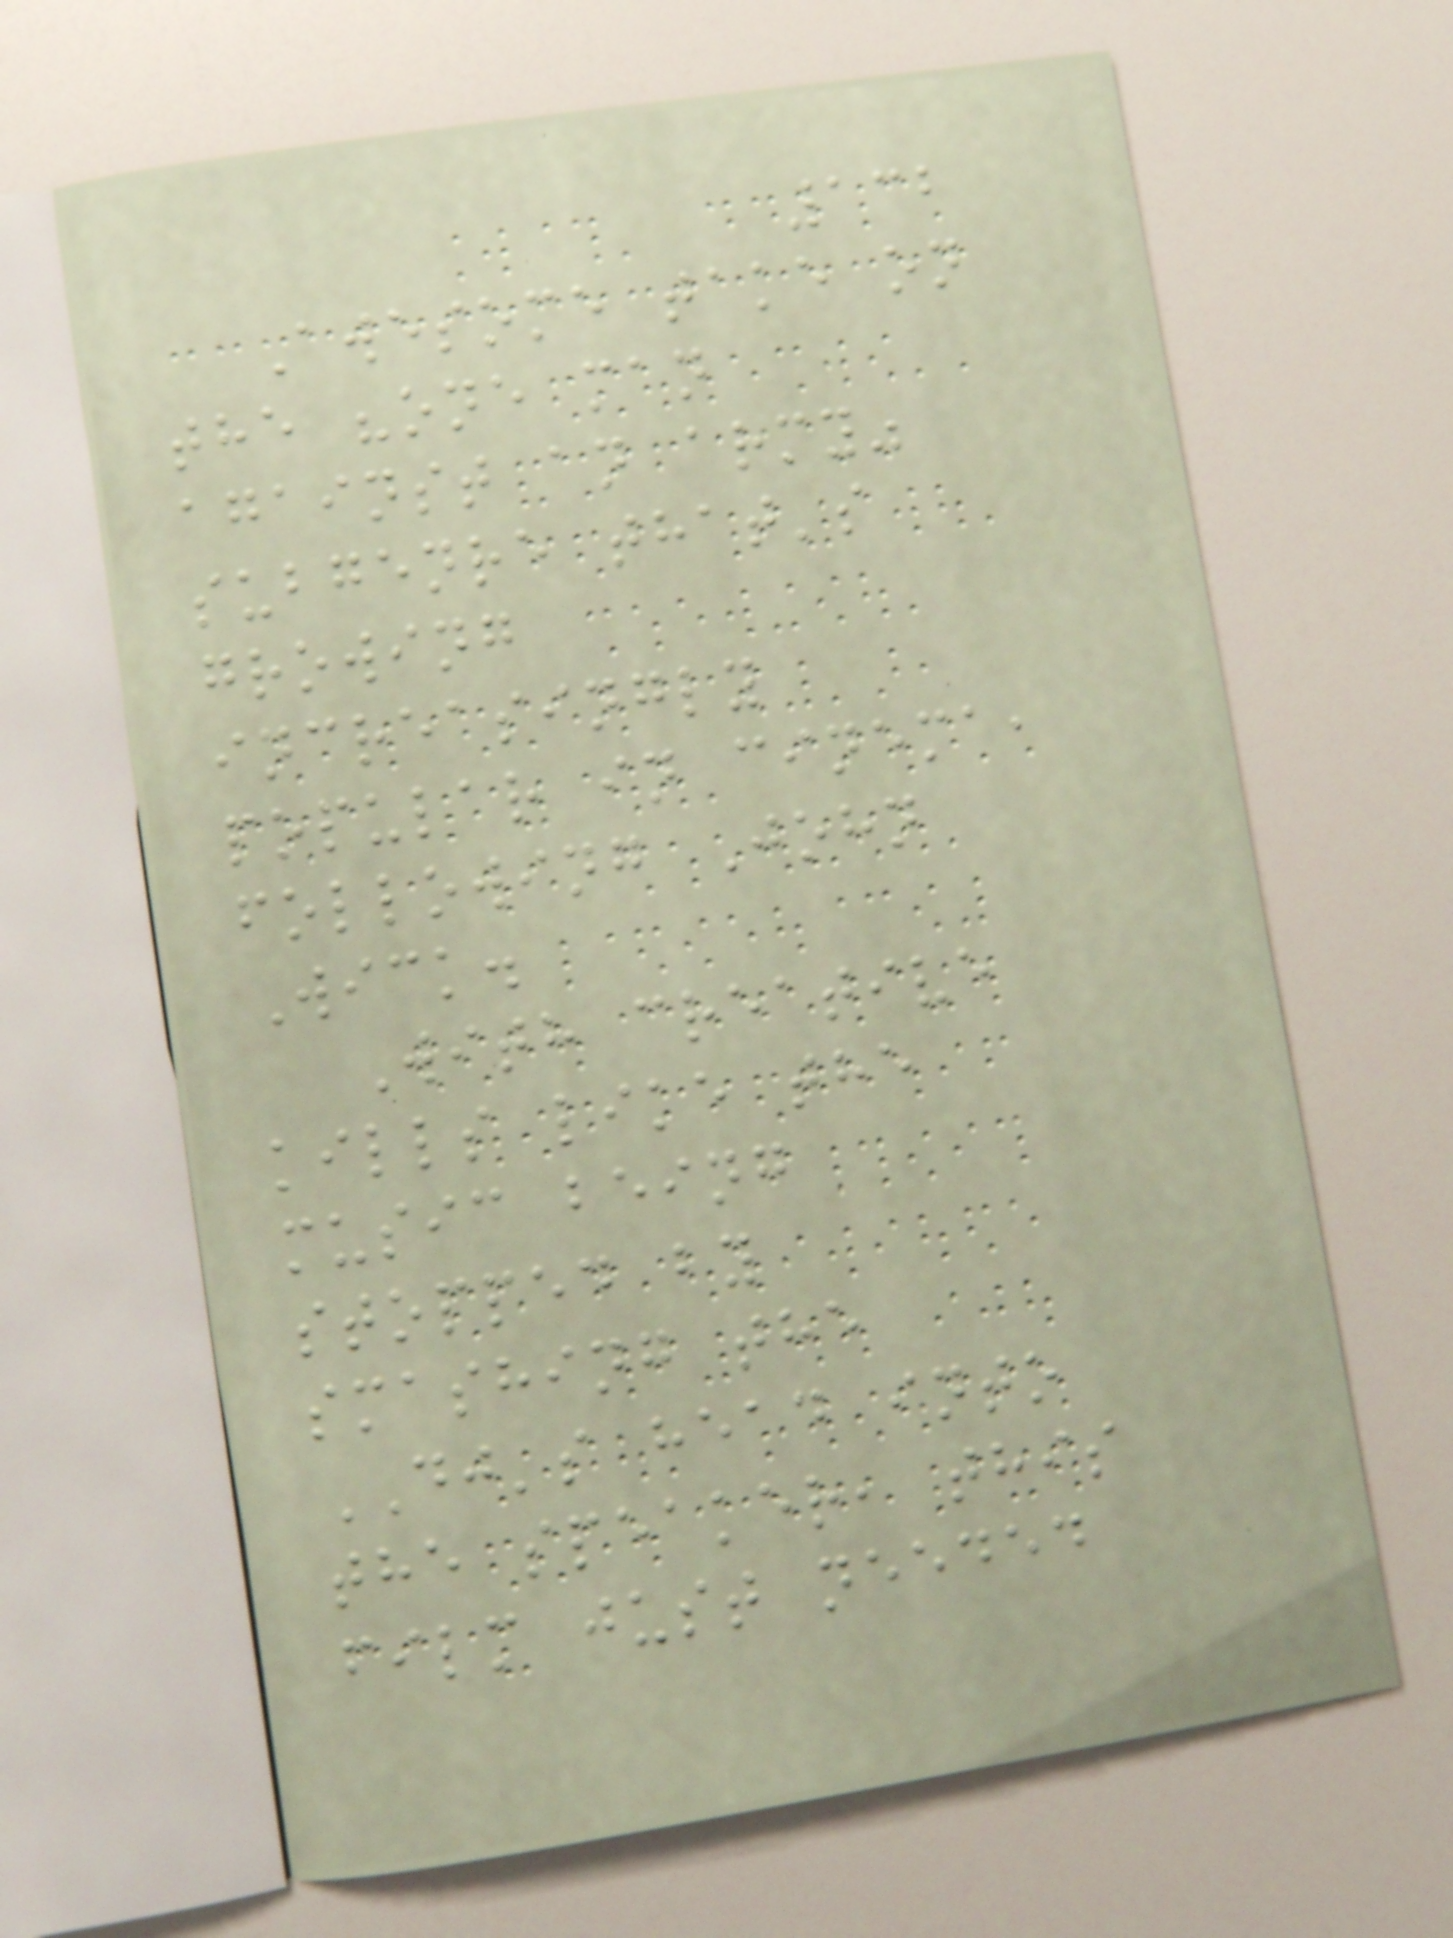132
Awesome take on
the "one man
against an army"
subgenre that's
growing
increasingly
popular in cinema,
following John
Wick.
With creative
kills like the
music being
stopped by
smashing the
DJ's head into
the speaker, this
film just needed
